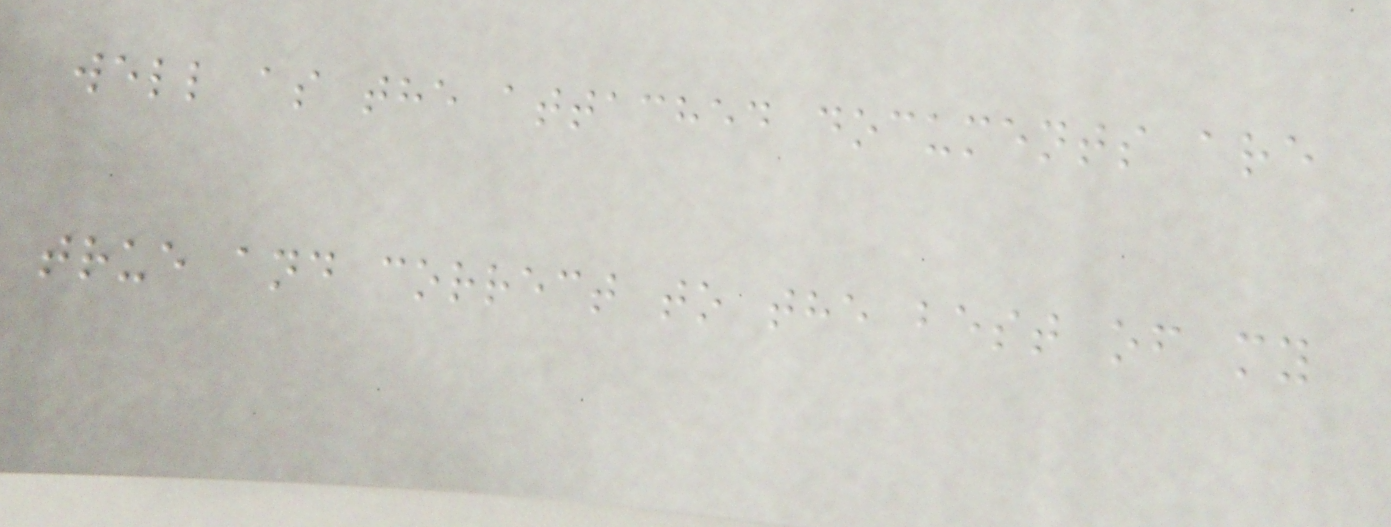well as the attached documents are
true and correct to the best of my
